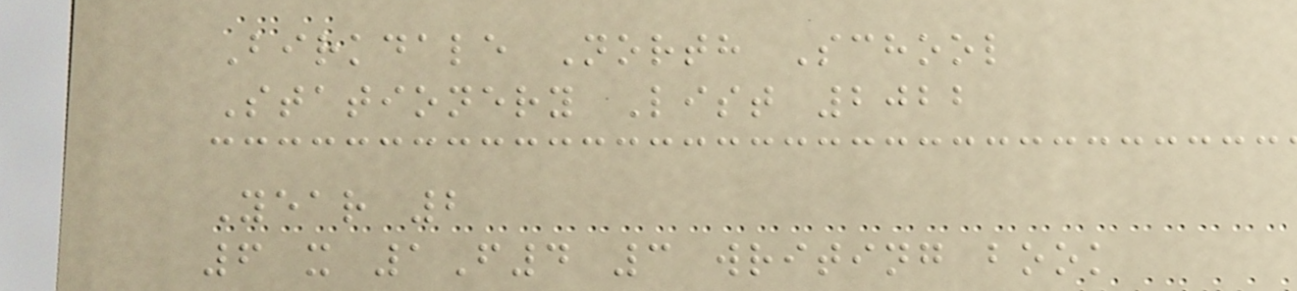Birkdale North School
Stationery List 2022
Year 2
6 x 1F4 3 writing book
